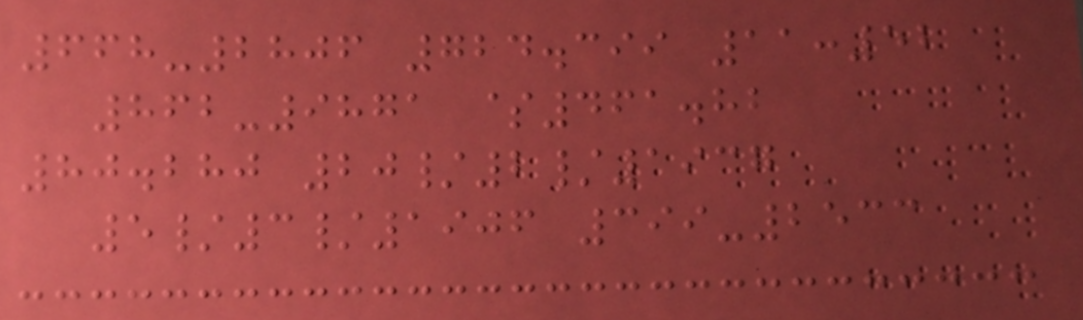668-2806 724.399 11:52
862-9871 $461.82
80.280 20/2/1937
5/3/1906 399-2533
